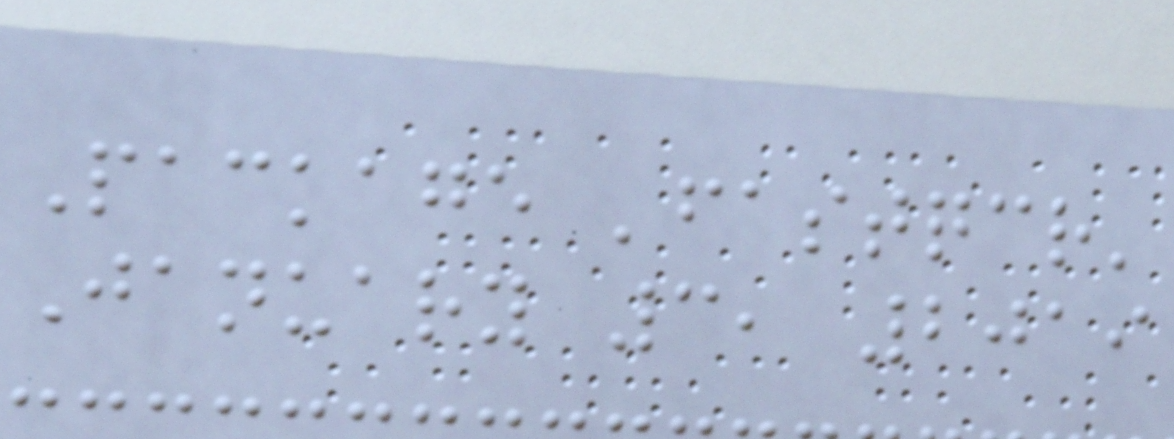Package 'fastqcr'
January 3, 2019
